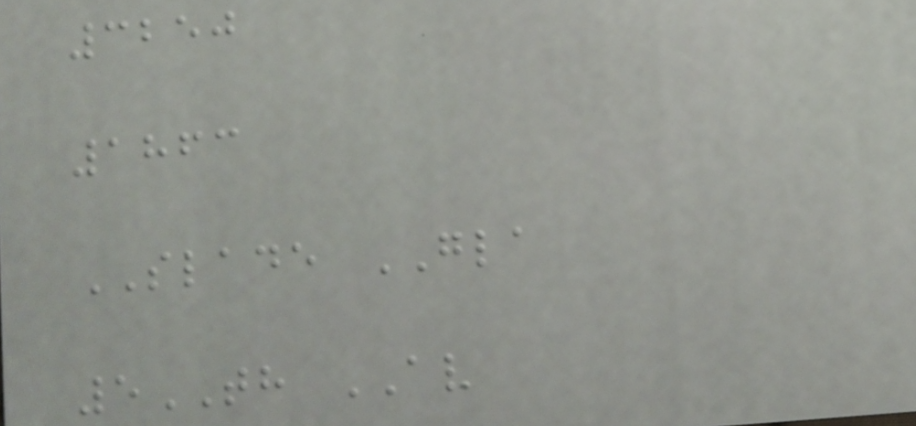3250
1863
SLADE GLA
5TH AV
